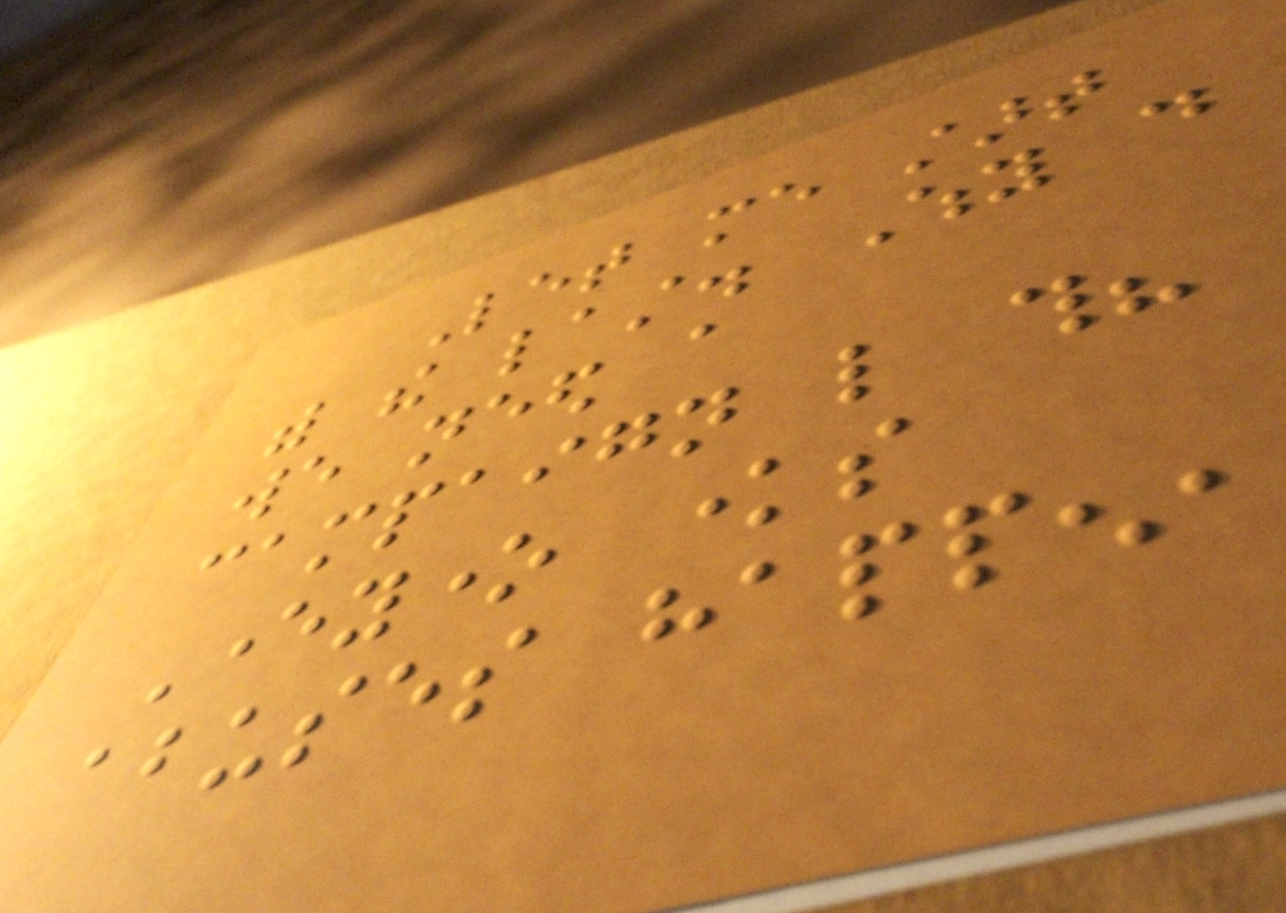Let me start
with the last. Why do
we need a
campaign like this?
Everyone knows
abuses happen,
